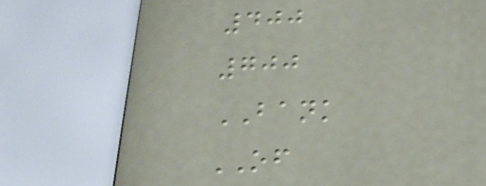400
700
BANK
OF
